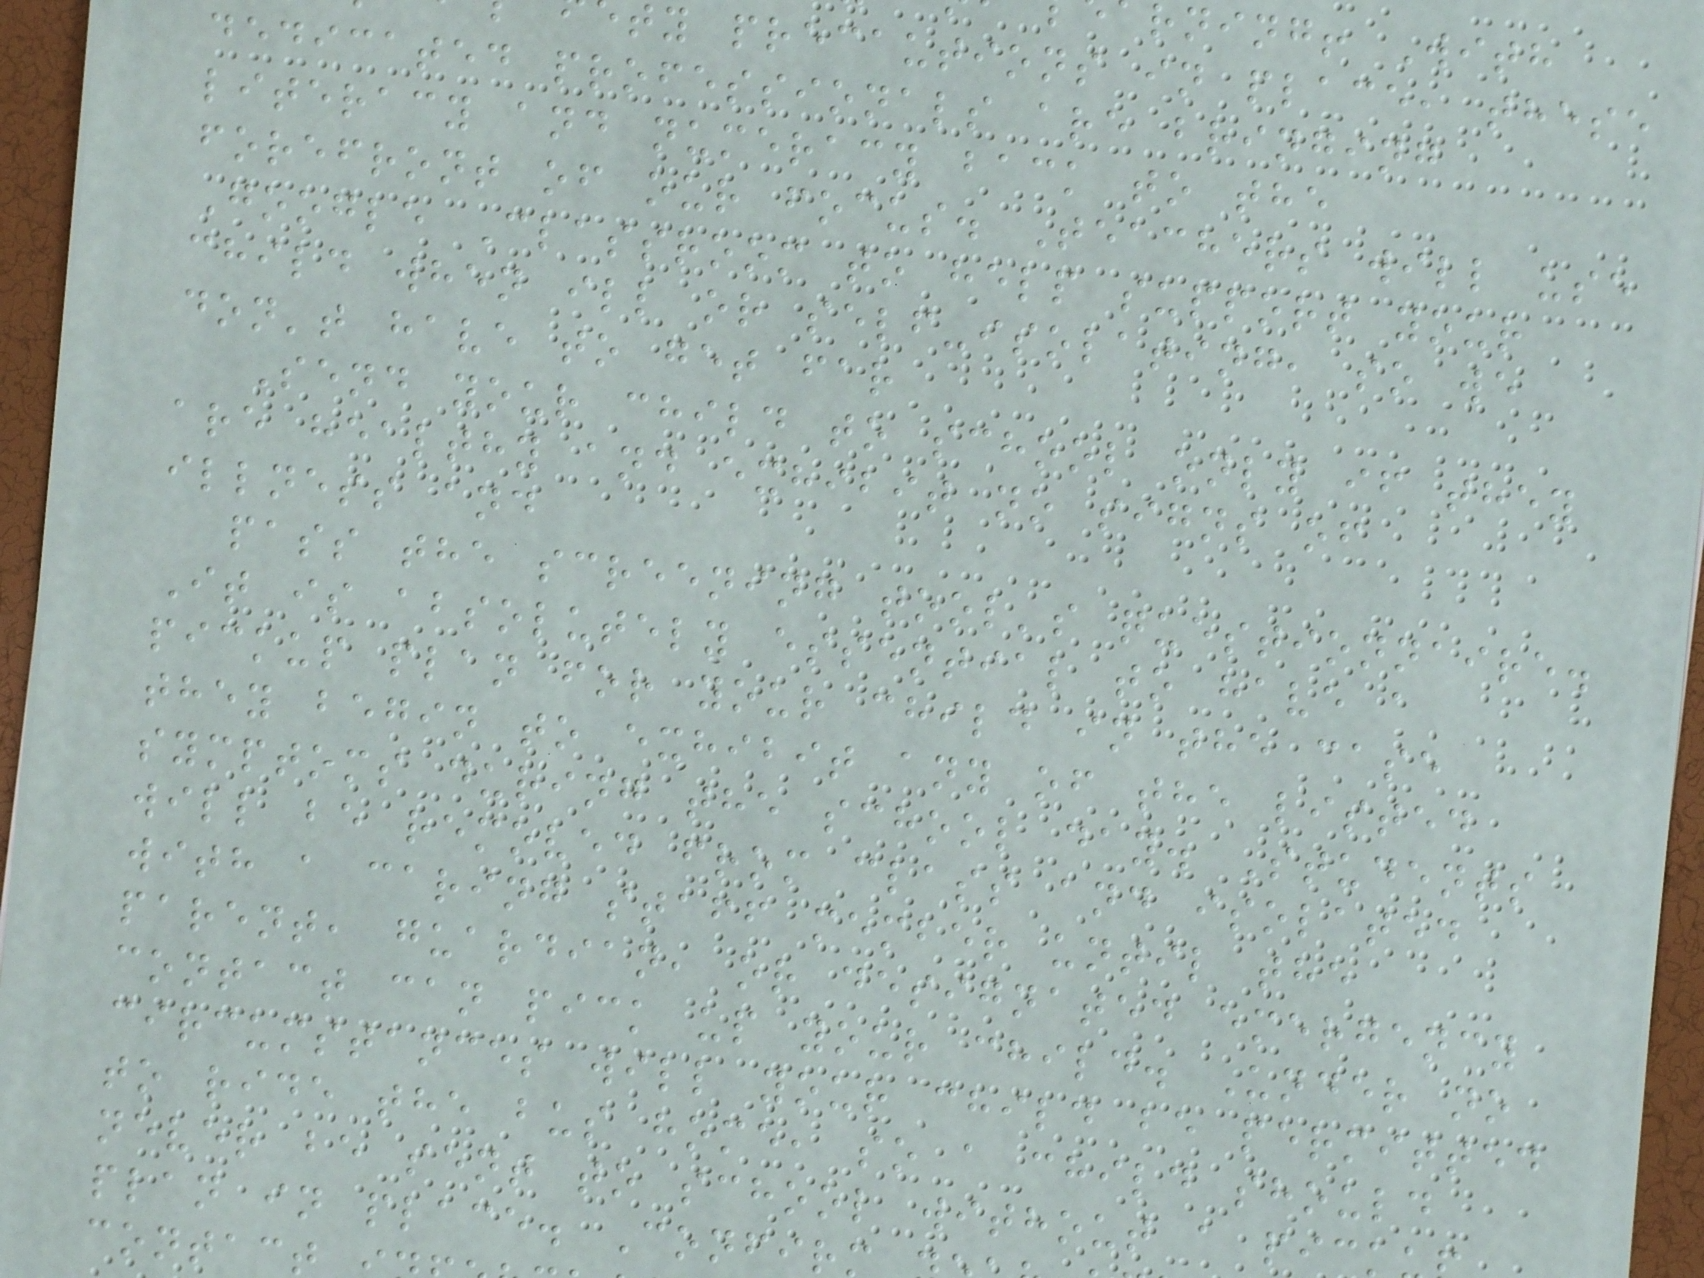rning! With
ty precautions in place, these
dedicated professionals are bringing
literacy and numeracy back to the
forefront of our focus. Teachers will use
Google Classroom to help support your
child when ill or self-isolating, so we
don't have to get far
Send your child to school only if they
are healthy and exhibit no signs of
illness and
pass the screening tool's questionnaire.
It is absolutely essential to have a
pickup plan for your child in the case
they begin to exhibit any of the listed
symptoms during the school day. Students
will be removed from class and isolated
with a caring staff member until the
parent, guardian, or designated emergency
contact can pick up your child. Under no
circumstances will your child be permitted
to ride the bus home, so a child should
never be sent to school without a pic
plan in place. Confir
